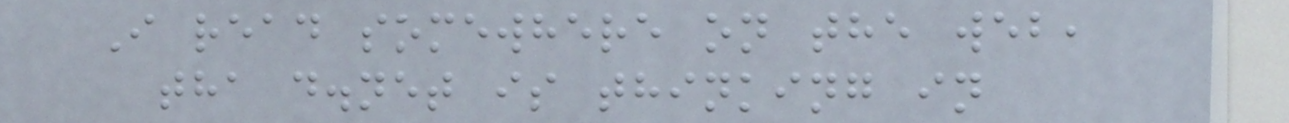I read somewhere on the web,
tha d.net is thinking in
